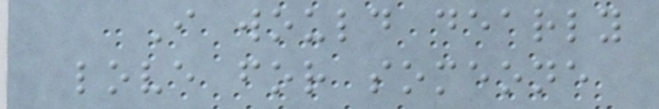I would dearly
love for someone
